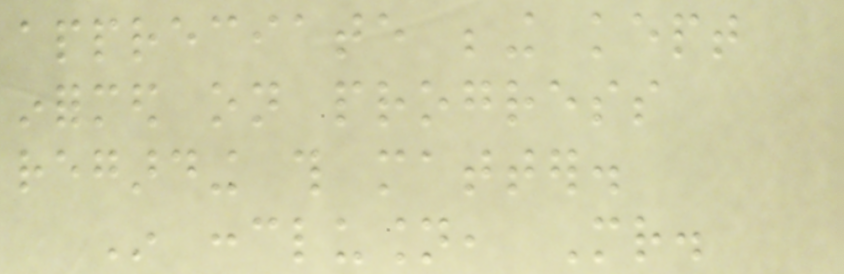appreciate being kept
informed on progress
regarding this matter.
In conclusion, Mr.
